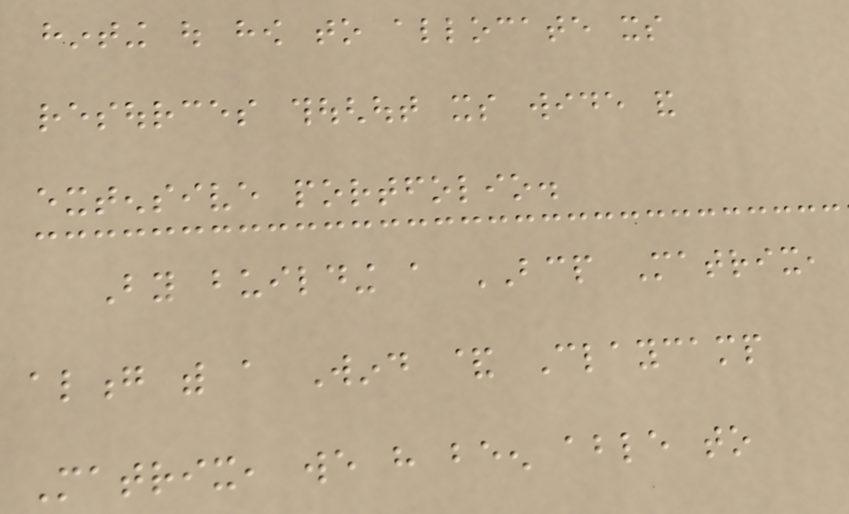hinting out how to allocate its
resources thoughout its wide and
extensive portfolio.
By building a BCP Matrix,
along with a Wind & Claycamp
Matrix, we have been able to
